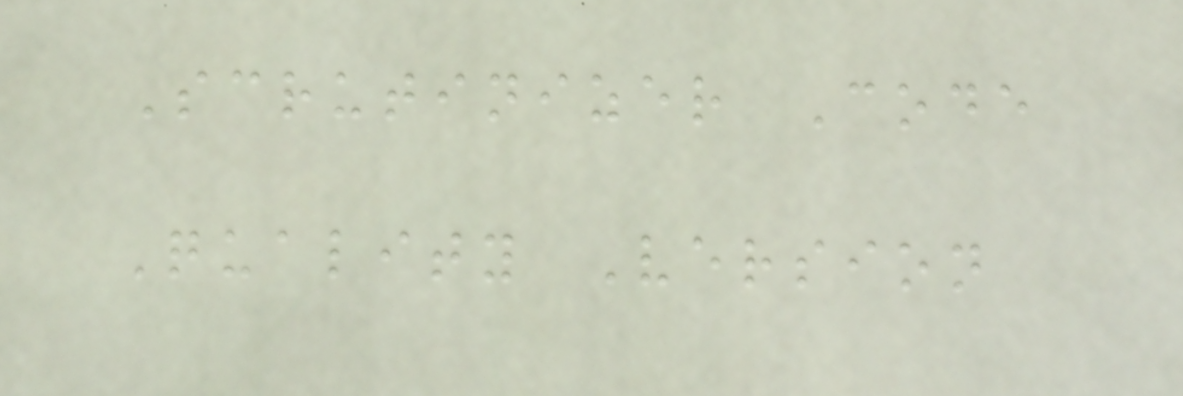Scrutinizer Code
Quality Version
